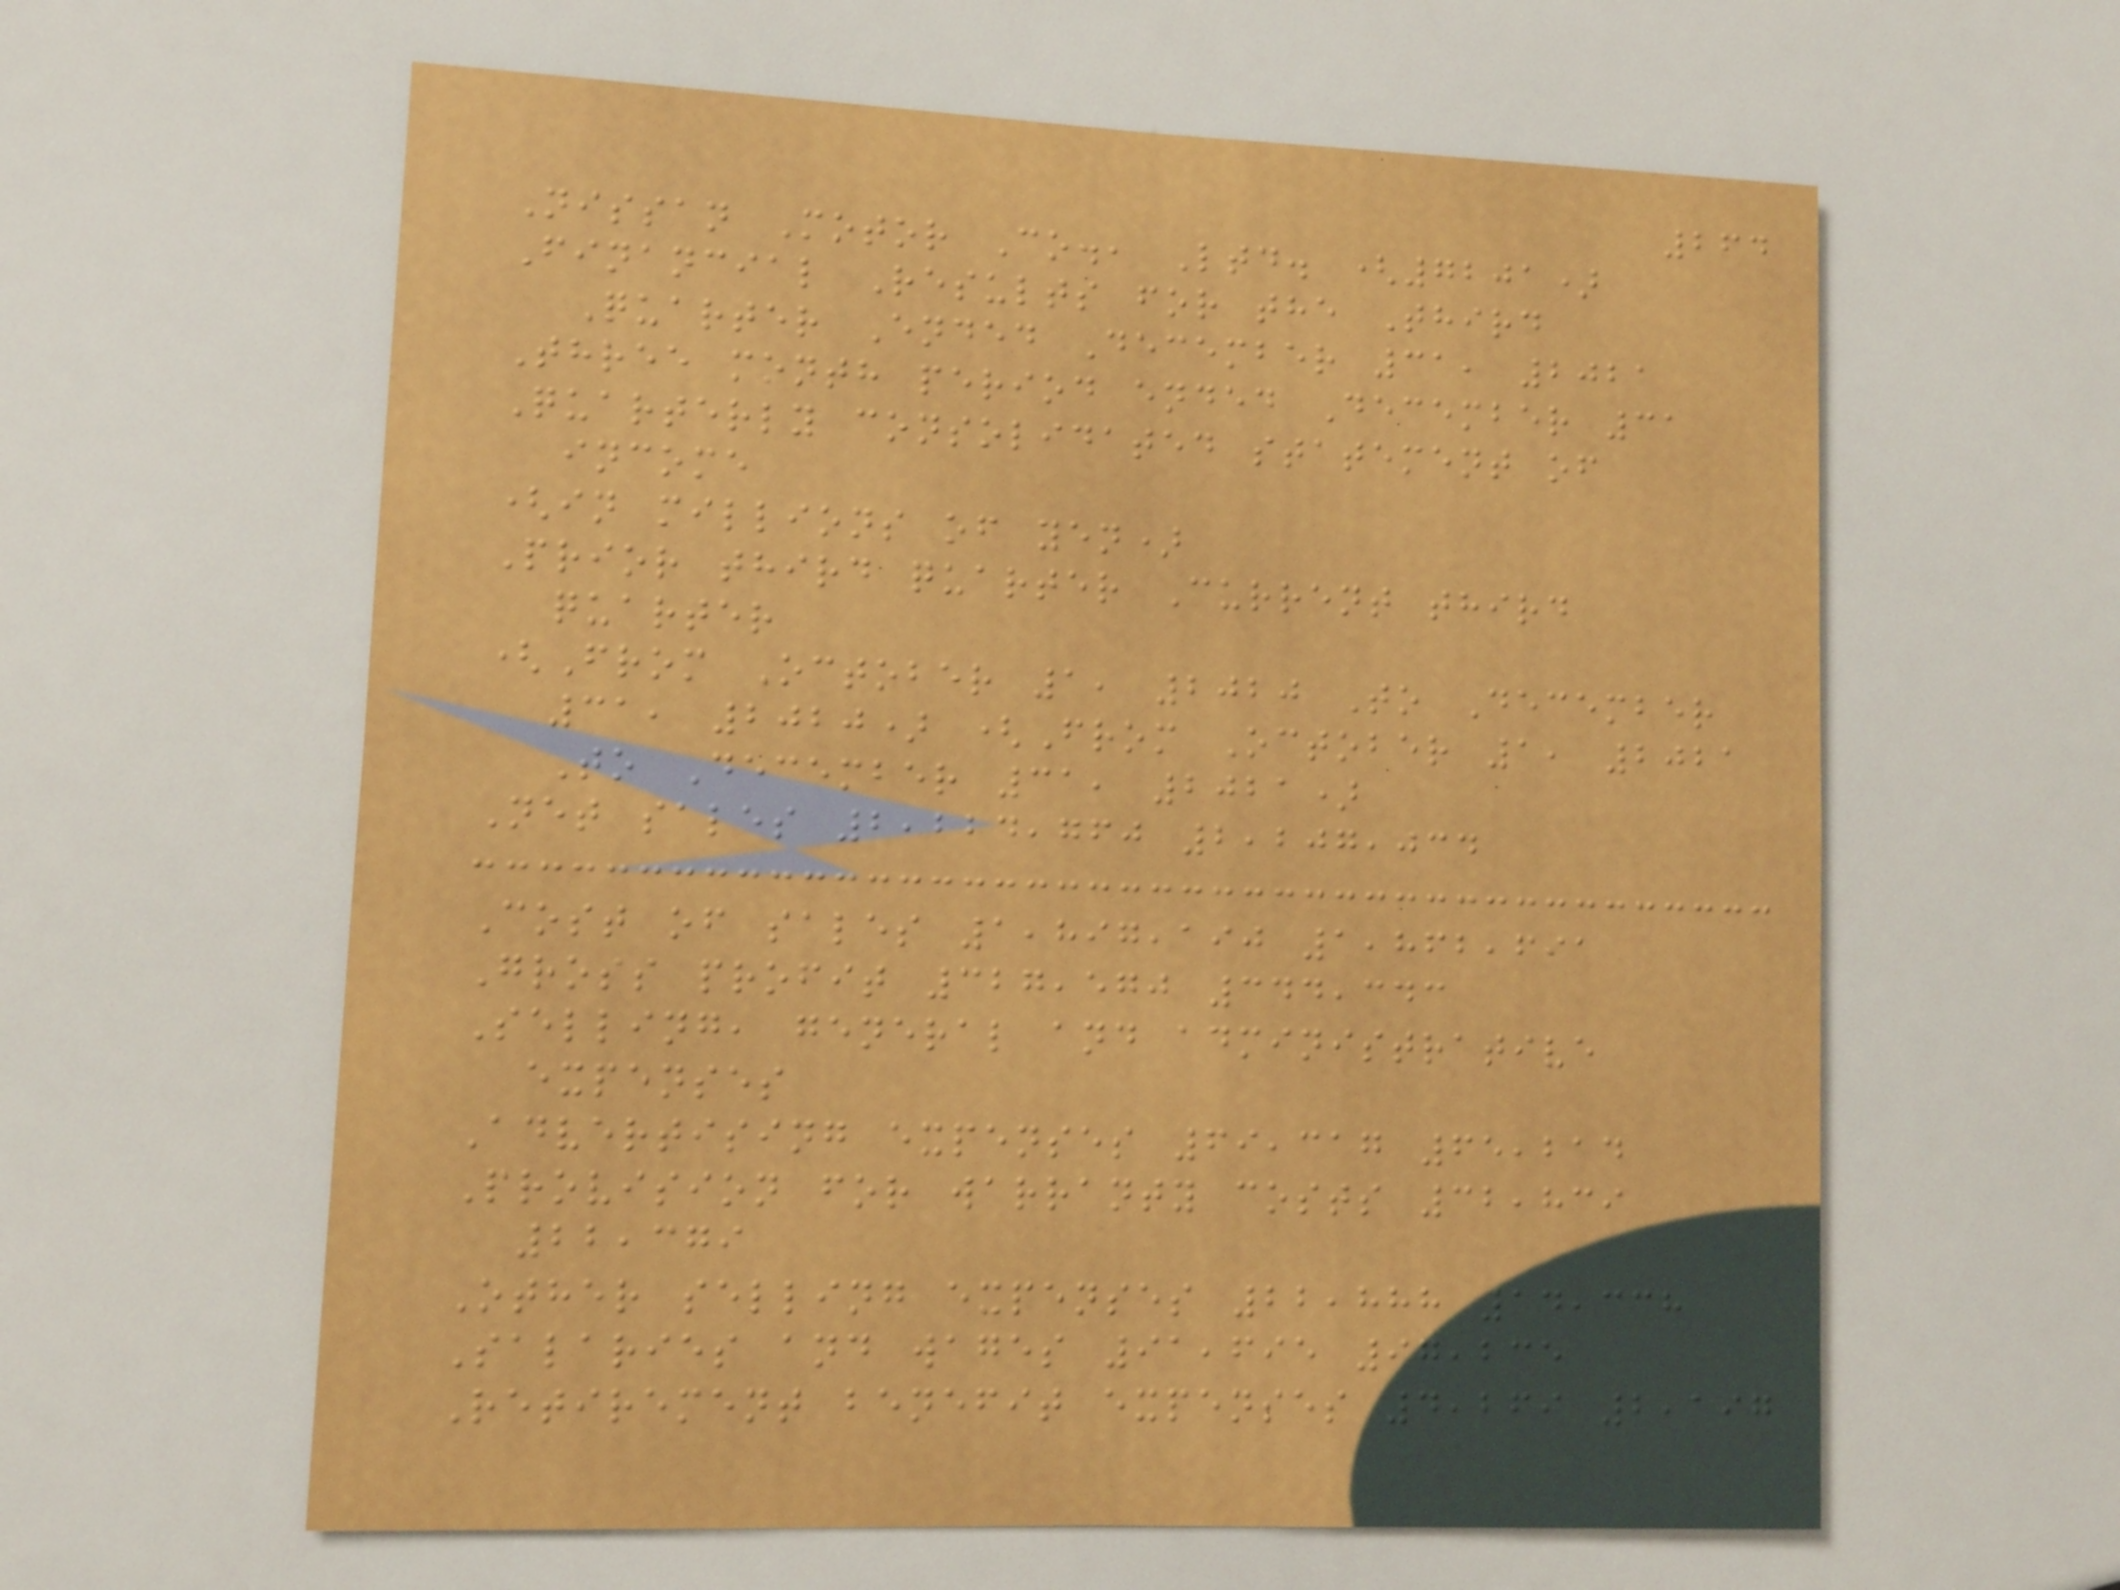264
Nissan Motor Co., Ltd. (7201)
Financial Results for the Third
Quarter Ended December 31, 2021
Three month period ended December 31
Quarterly consolidated statement of
income
(in millions of yen)
Prior third quarter Current third
quarter
(From October 1, 2020 To December
31, 2020) (From October 1, 2021
To December 31, 2021)
Net sales 2,224,760 2,207,034
Cost of sales 1,897,190 1,862,691
Gross profit 327,570 344,343
Selling, general and administrative
expenses
Advertising expenses 69,317 65,214
Provision for warranty costs 32,839
22,379
Other selling expenses 22,888 14,338
Salaries and wages 91,695 97,235
Retirement benefit expenses 4,269 2,197
